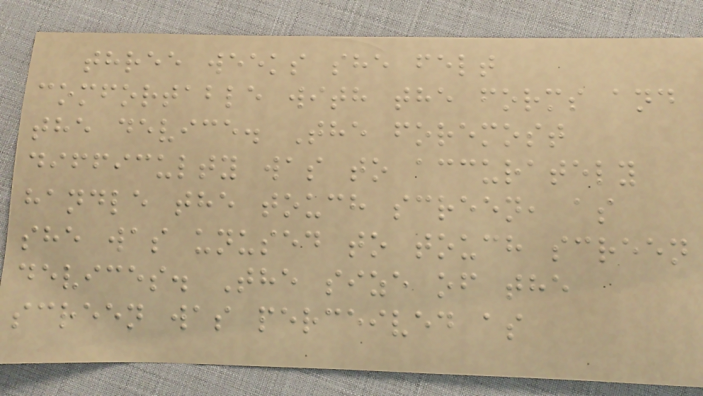three weeks she felt
comfortable with the forms and
the device. The foremost
difficulty was to accurately
handle the touch screen, as
she was unused to touch screen
devices. The size of the
screen was perceived as
